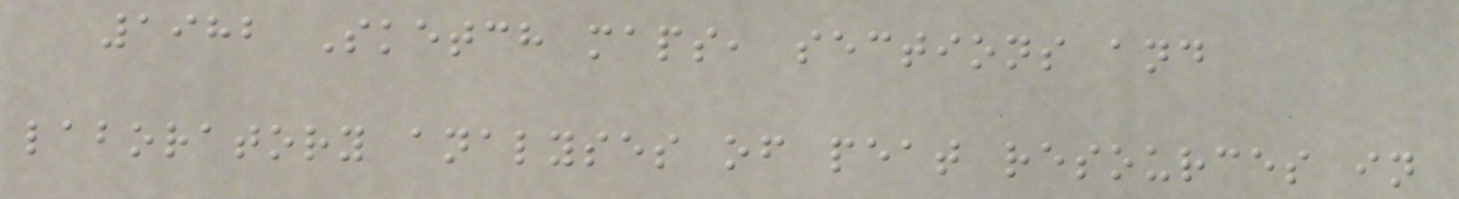1982 Sketch maps, sections and
laboratory analyses of peat resources in
